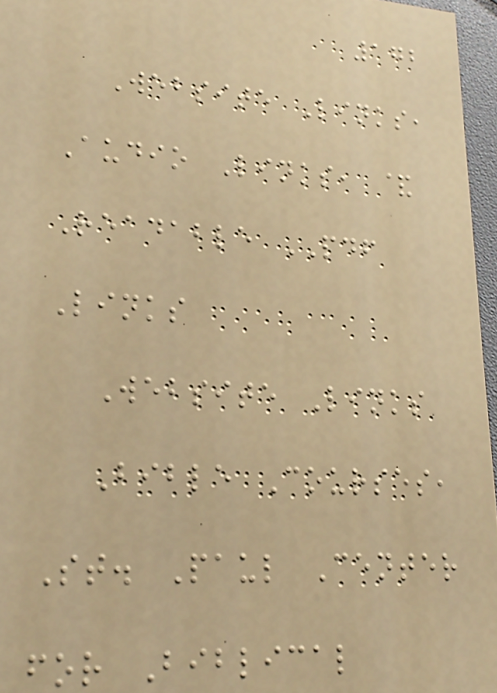172
Website Links,
Audio Links, &
Readable PDF
Links
Website Links
Bible Courses,
St. Paul Center
for Biblical
